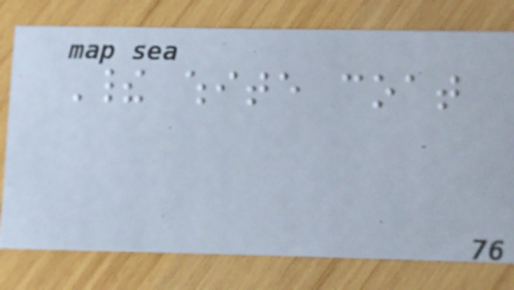Their white coat
